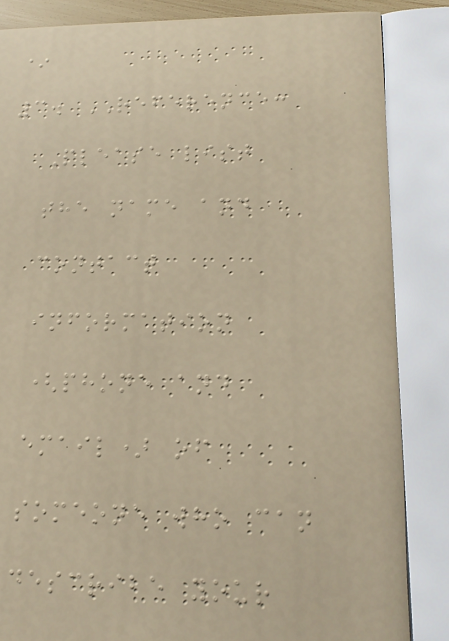*
3. REFERENCE:
Please list
the name and
contact
information
(phone and
email) of
someone who can
describe your
